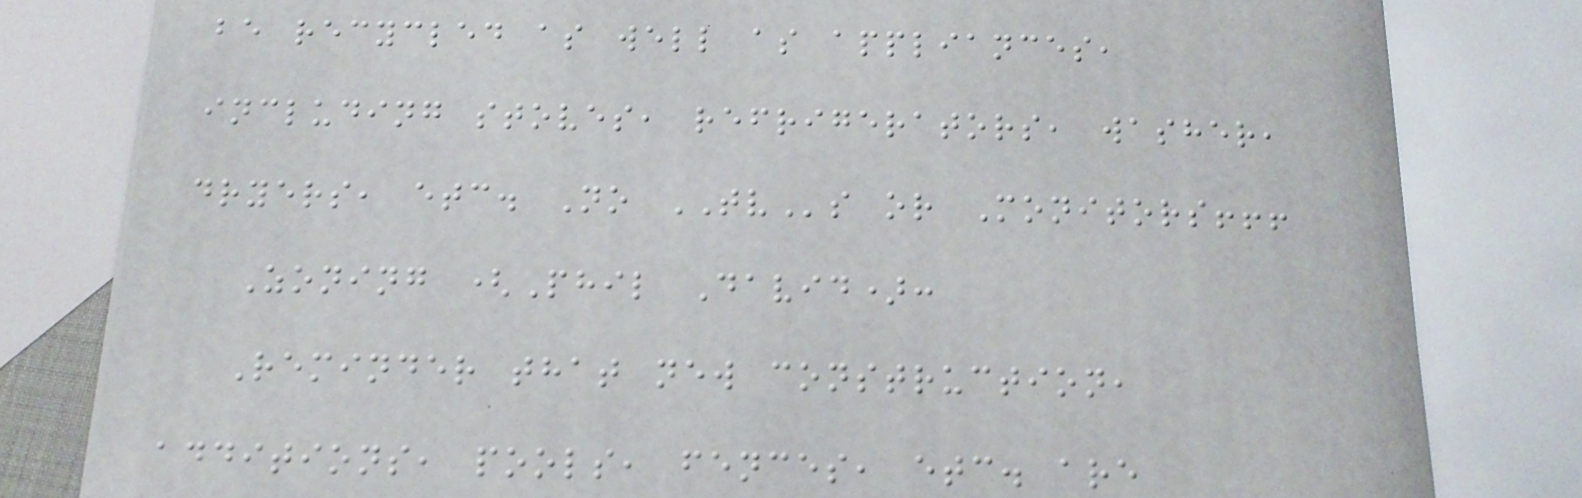be recycled as well as appliances,
including stoves, refrigerators, washer,
dryers, etc. No TVs or Monitors!!!
Zoning (Phil David):
Reminder that new construction,
additions, pools, fences, etc. are
